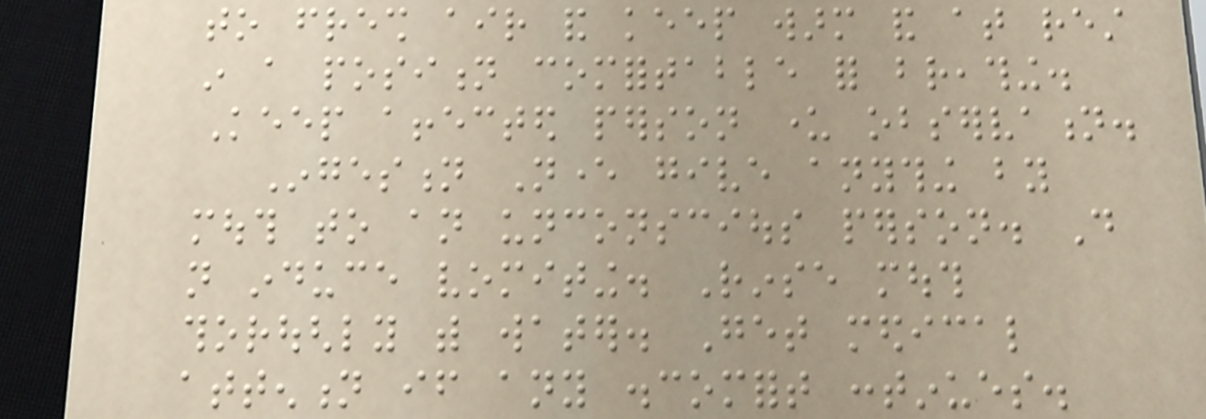to fresh air and keep warm and at rest
in a position comfortable for breathing.
Keep affected person under observation.
Ingestion Never give anything by
mouth to an unconscious person. Do
not induce vomiting. Rinse mouth
thoroughly with water. Get medical
attention if any discomfort continues.
